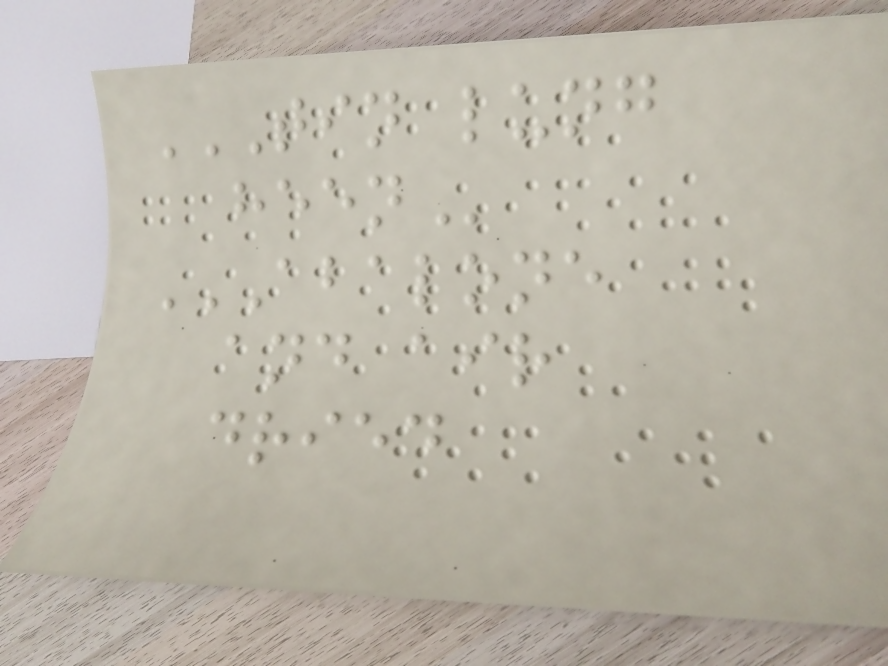TIN LUNG
HEEN
ABALONE
AND AIR
DRIED
